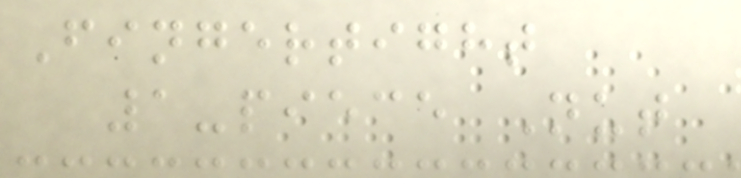Fingertight
1-piece Nut
